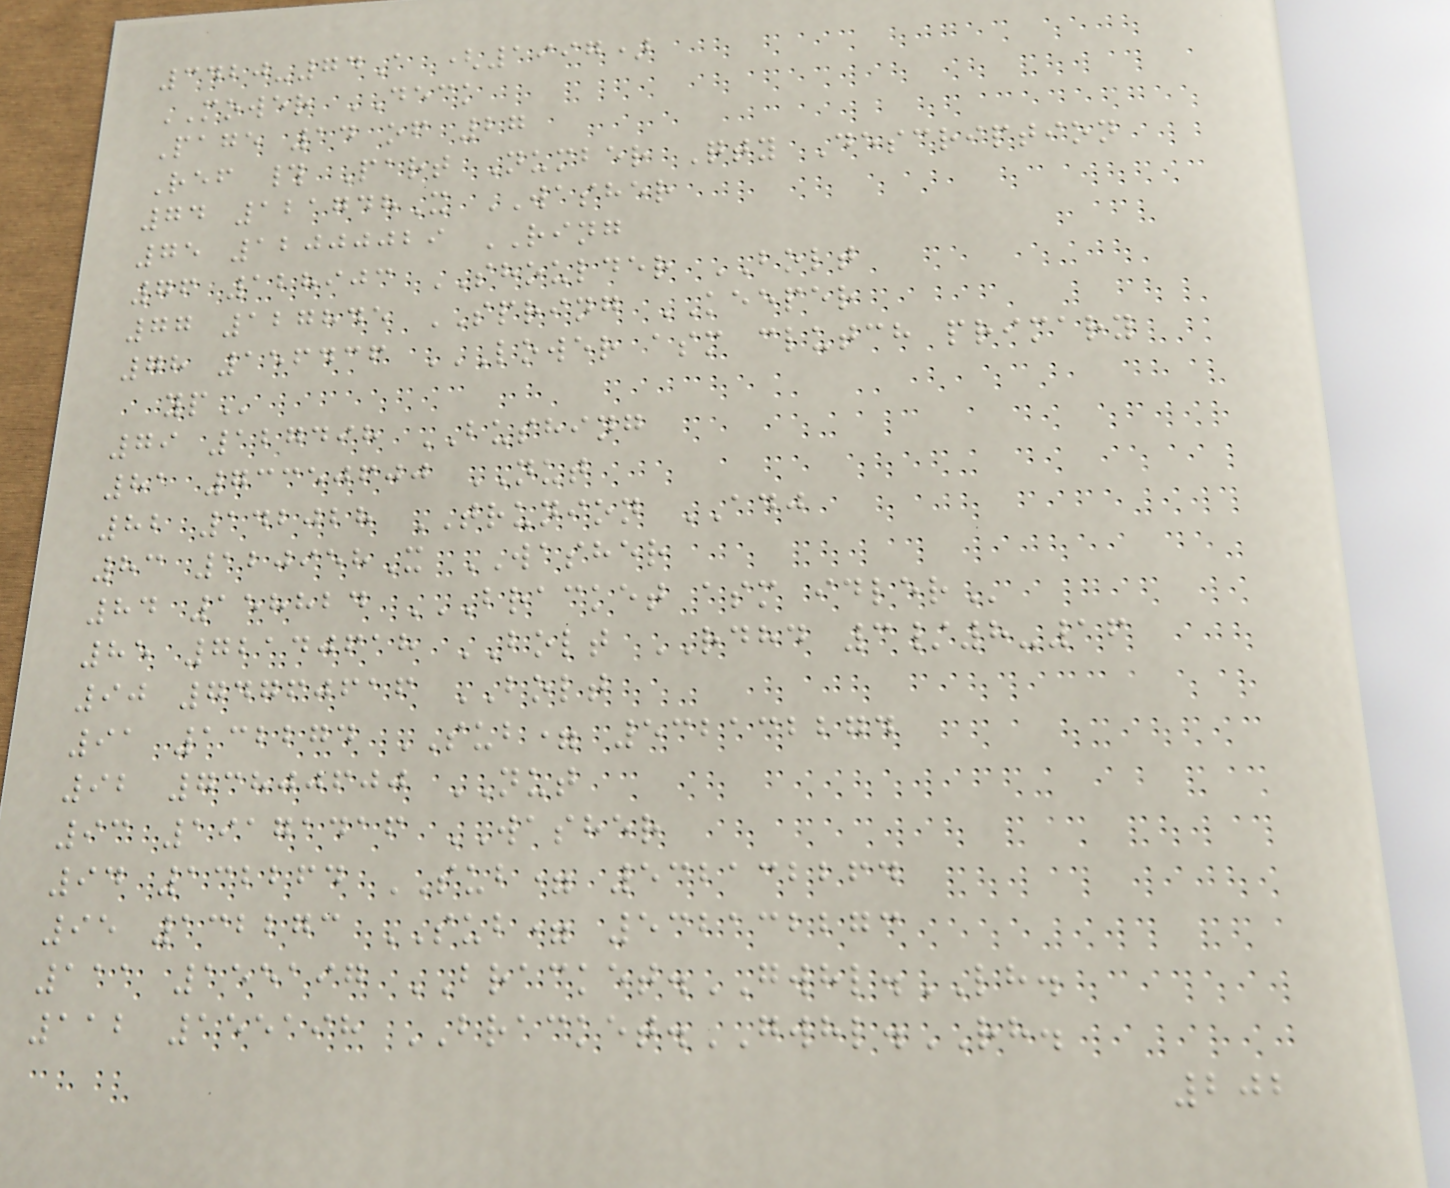3420-74A (1997)
MOWER DECK
Page 14 of 27
Ref # Part Number Qty Description
74 121748X WASHER
75 12000029 RING
76 128903 SHOULDER BOLT
77 127845 SPRING KEEPER
78 156436 LOWER ASM CLUTCH PRIMARY
YP
79 127498 BUSHING
81 73350600 NUT
82 142028 TRUNION ADJ
83 120958X WASHER
84 158824 BRACKET ASM IDLER
85 72140618 BOLT RDHD 3/8-16
90 74760616 BOLT
91 132274 SUB= 532132274
92 73800600 NUT
93 19171416 WASHER
94 132264 SUB= 532132264
95 132273 SUB= 532132273
111 155197 BRACKET.GWHL.LH.
112 155198 BRACKET.GWHL.RH.
202
